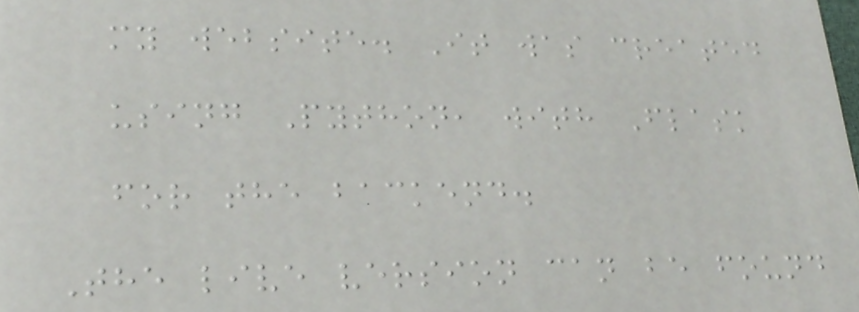my website. It was created
using Python, with Flask
for the backend.
The live version can be found
